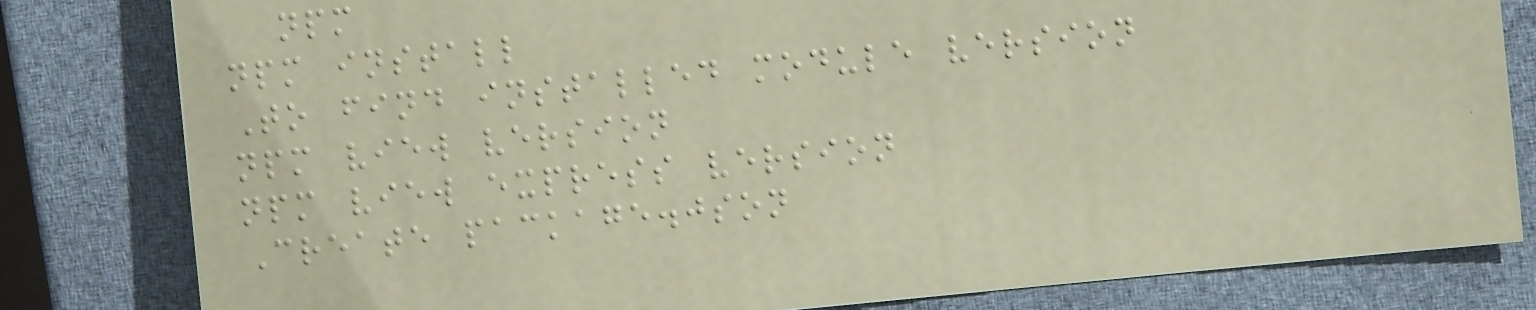npm
npm install
To find installed module version
npm view version
npm view express version
Create package.json
